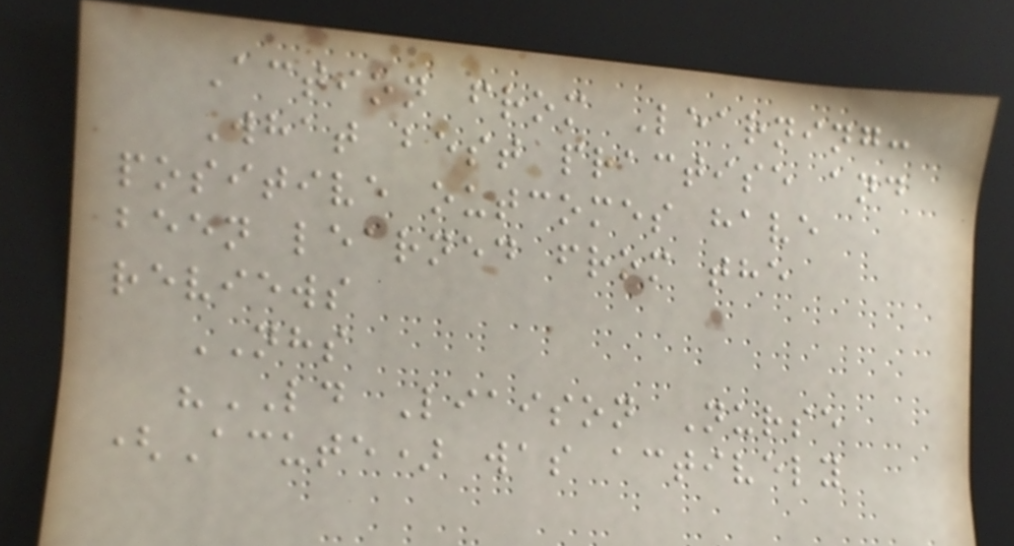Action from Learning:
What best practise and
positive outcomes have
been learned from the
reviews
NHS
"LD Liaison Nurse
(Acute) was actively
